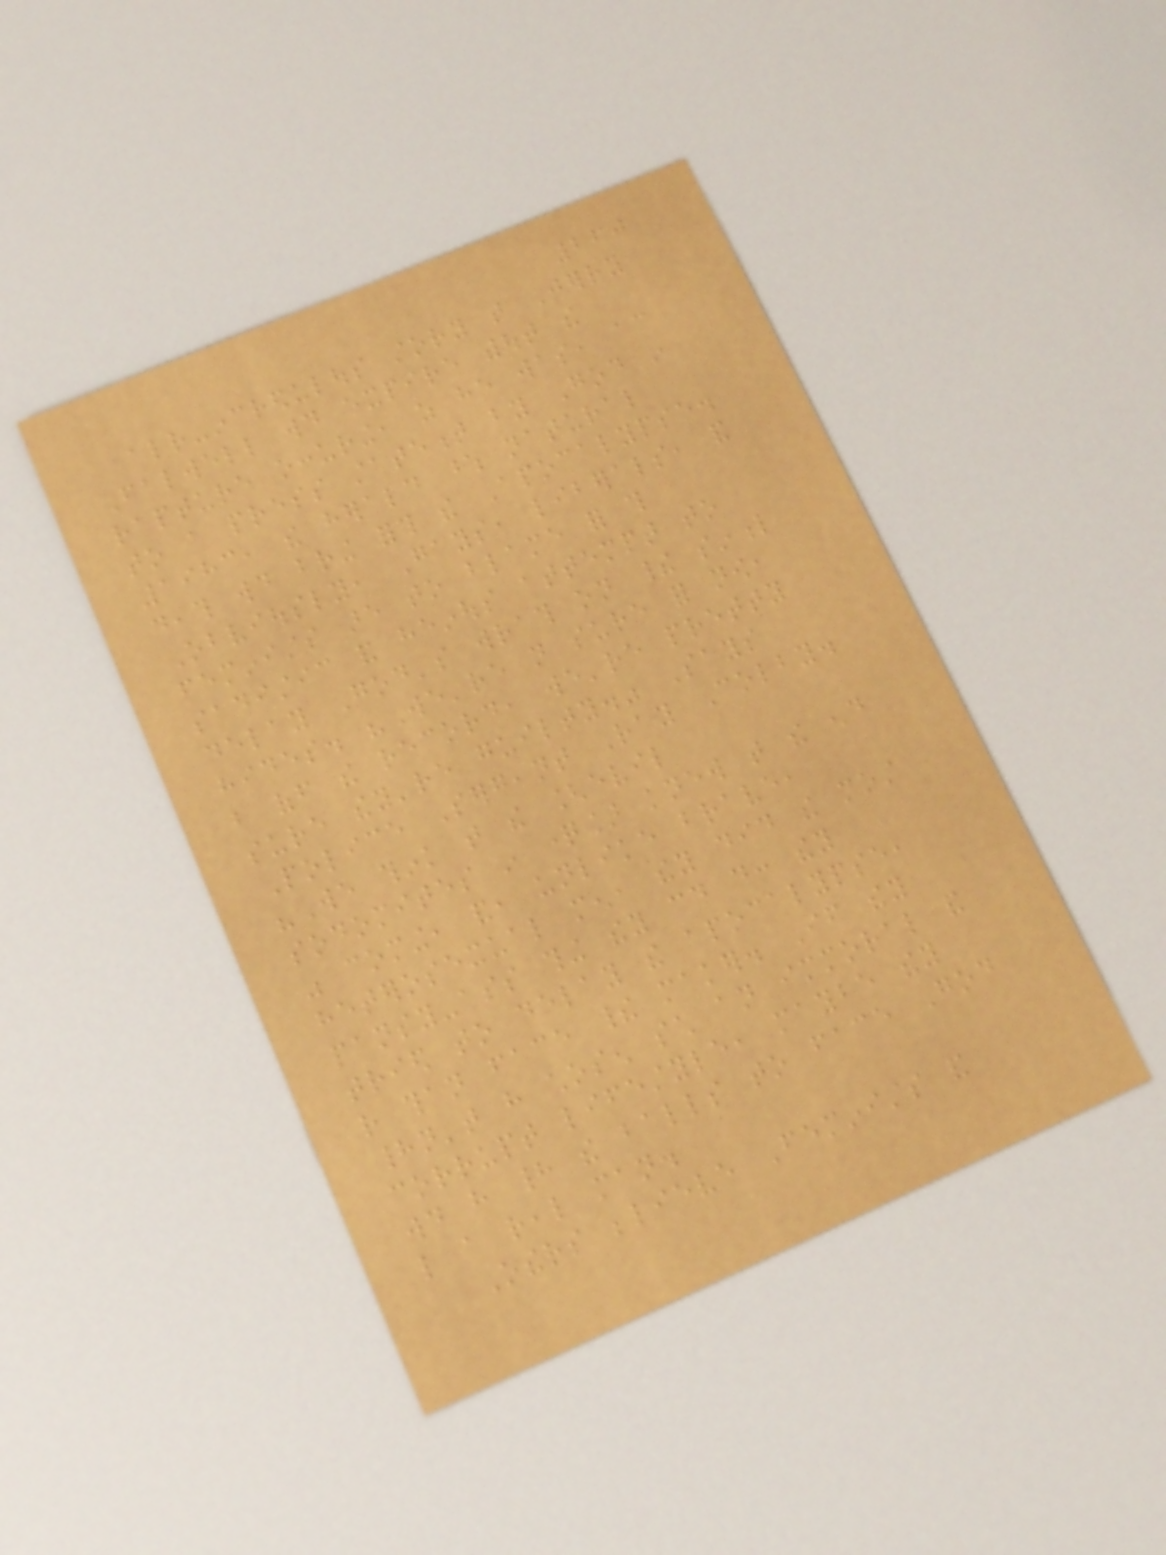260
already-incredulous story that Jerry
Falwell would expire without the
rapture occuring, as he was, according
to a press statement by God in
1983, the herald whose natural
death would bring forth the Apocalypse.
Obviously, Gays, liberals, and
feminists are to blame for this
sadistic and heinous attempt to
delay God's wrath on their sinful
hides. "We're not sure for now,
but off the record, we're pretty
sure they're guilty." Says
Police Sergeant Ray Colby.
"We think that the [evil
sodomites in question] knew that the end
was coming, and, unlike brave,
heterosexual men, they did the most
pansy-ass thing they could do: they
tried to delay the apocalypse,
rather than face their maker. If they
hadn't have chosen such an immoral and
corrupt lifestyle, maybe they
would have had the balls to face God
like a real man.
Others believe Feminists and
